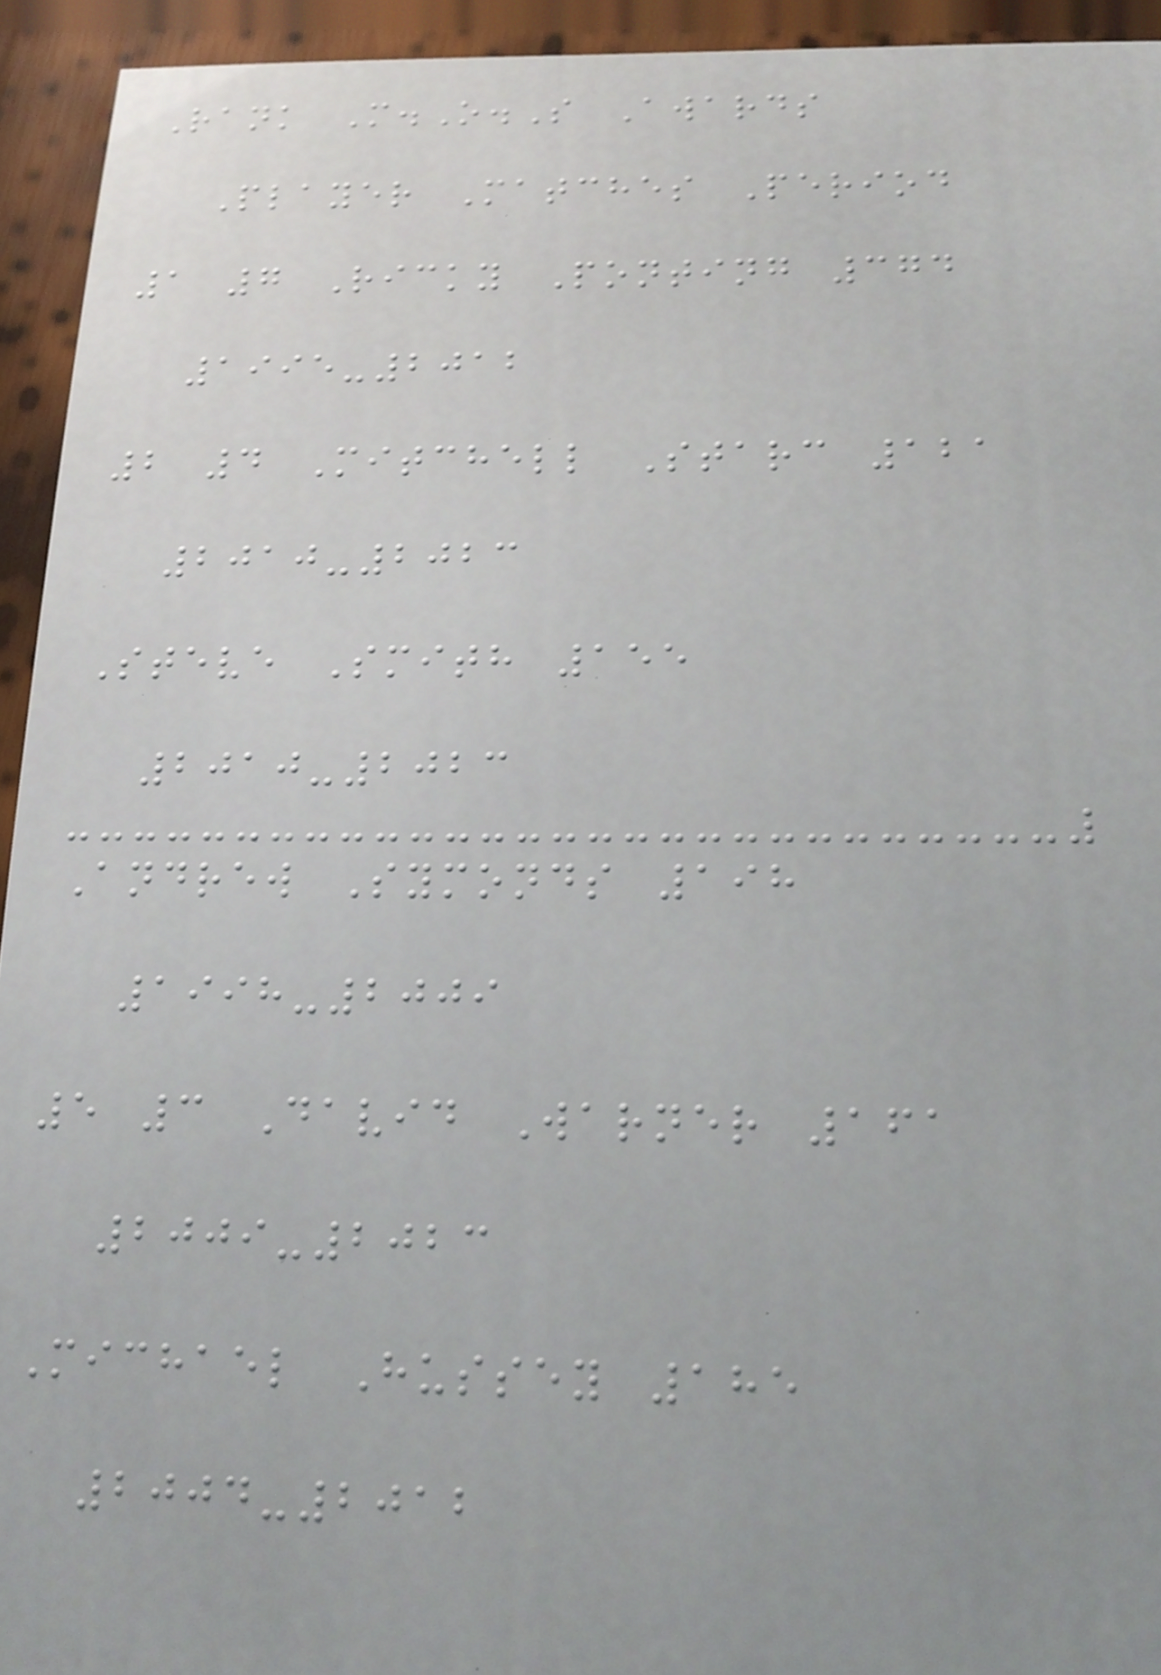Rank M.O.S Awards
Player Matches Period
1 7 Ricky Ponting 374
1995-2012
2 4 Mitchell Starc 121
2010-2023
Steve Smith 155
2010-2023
Andrew Symonds 198
1998-2009
5 3 David Warner 161
2009-2023
Michael Hussey 185
2004-2012
